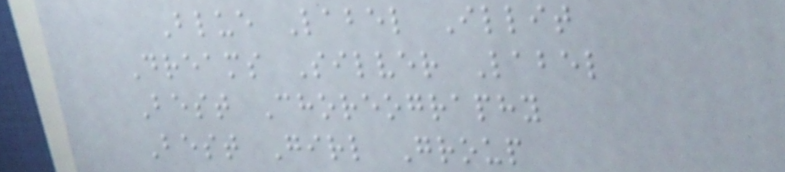Blue Label Illit
Dreams Silver Label
Best Choreography
Best Girl Group
